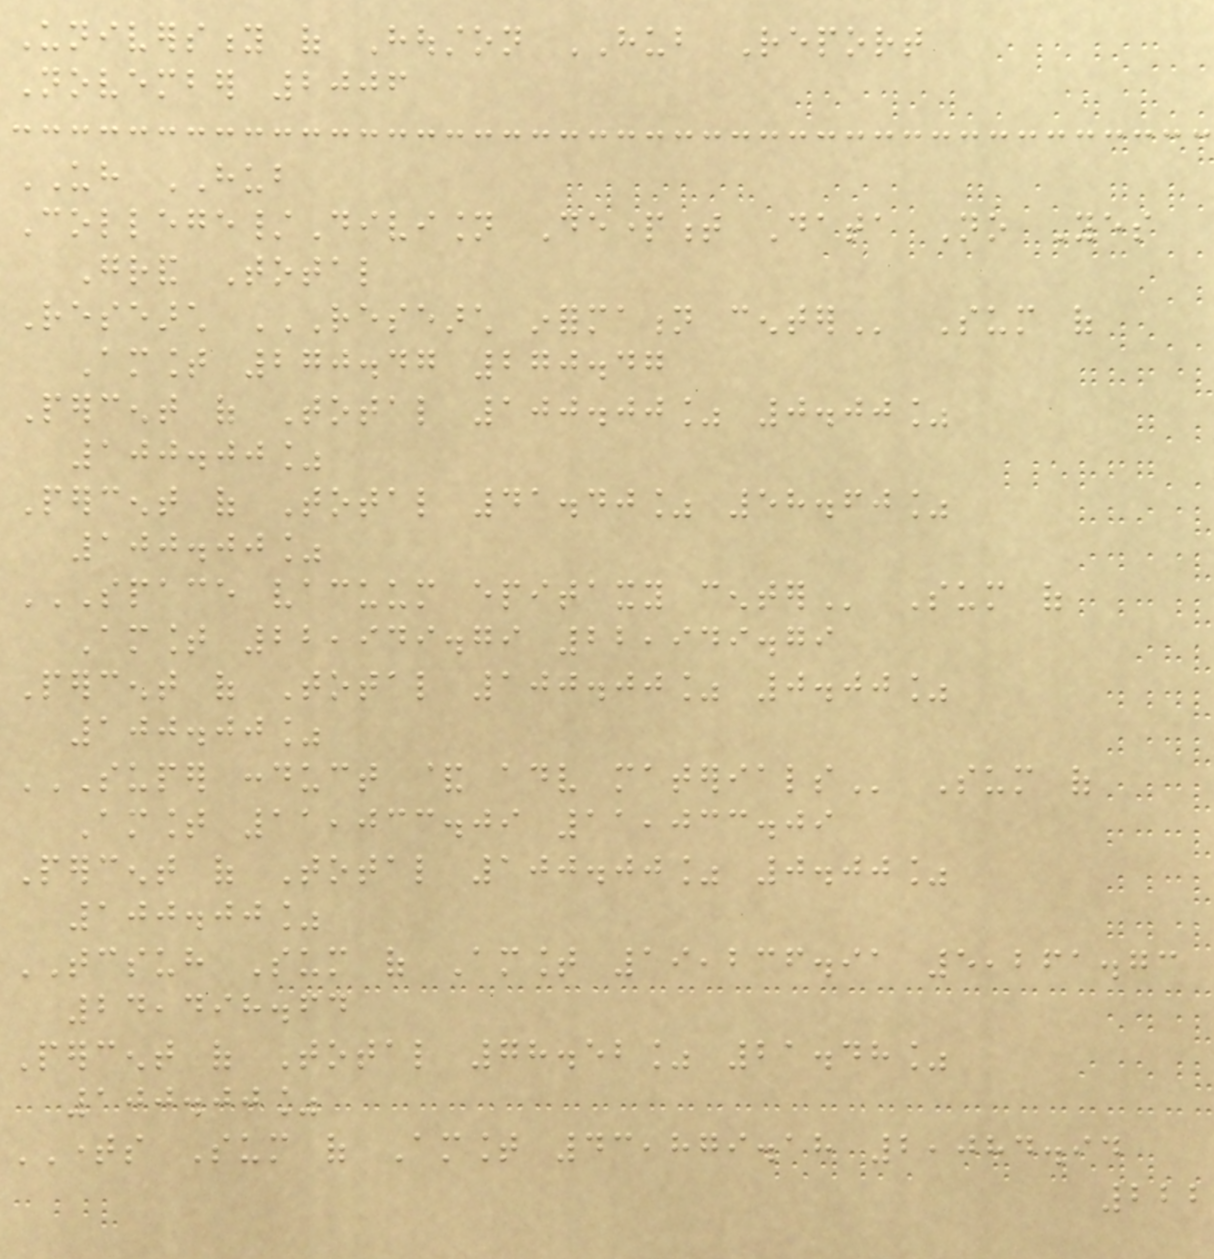University of Houston HUB Report
November 2006
UH HUB
College/Division Department Data No Yes
Grand Total
Research RESEARCH INFORMATION CENTER Sum of
Amount 270.47 270.47
Percent of Total 100.00% 0.00%
100.00%
Percent of Total 41.40% 58.60%
100.00%
SPACE VACUUM EPITAXY CENTER Sum of
Amount 22,949.79 22,949.79
Percent of Total 100.00% 0.00%
100.00%
SUPER CONDUCT & ADV MATERIALS Sum of
Amount 11,033.09 11,033.09
Percent of Total 100.00% 0.00%
100.00%
TCSUH Sum of Amount 19,236.91 5,261.73
24,498.64
Percent of Total 78.52% 21.48%
100.00%
TIMES Sum of Amount 43,879.18 2,084.94
222
